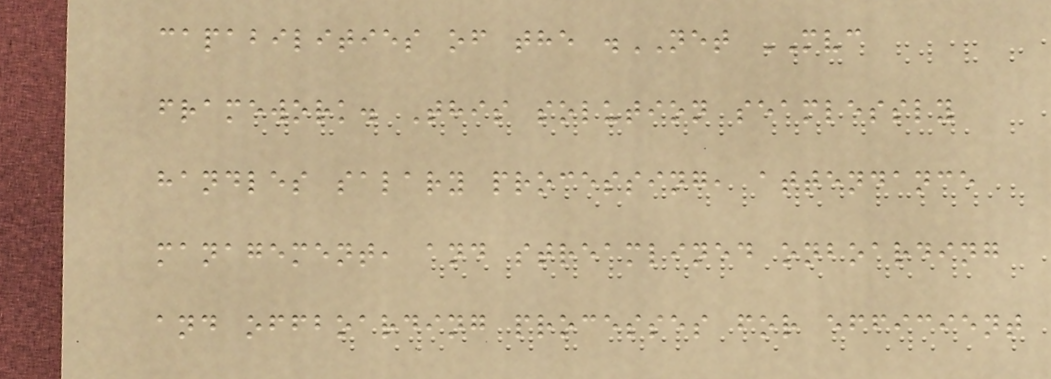capabilities of the .NET MVC
framework. This solution seamlessly
handles salary processing, attendance
management, and streamlined onboarding
and offboarding processes for efficient
